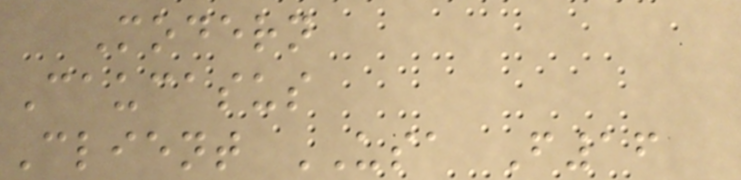Modern
Caucasus
Client USA F16
